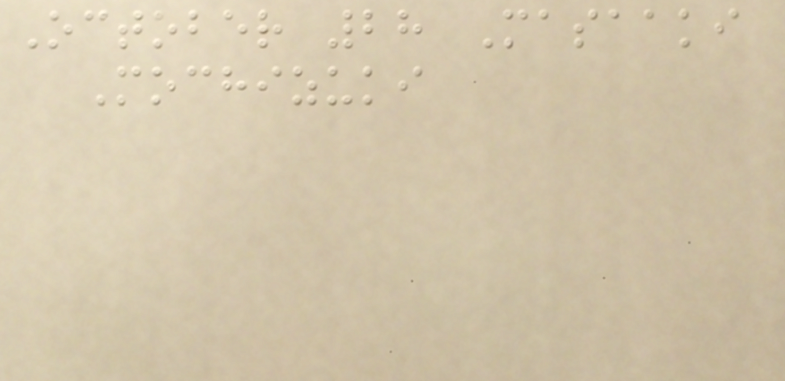October 28 Masaaki
Mochizuki
